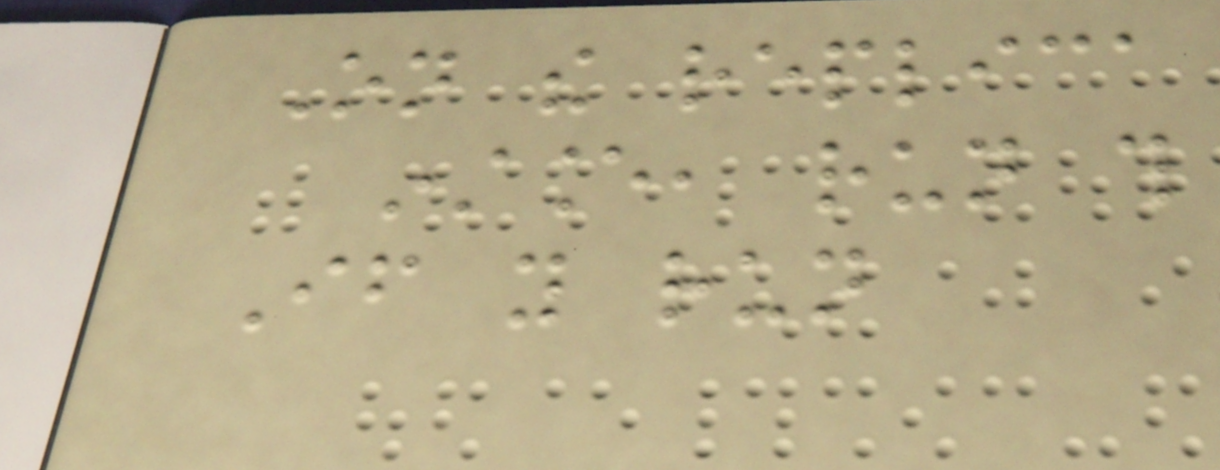On the replica
instance, run this
If you run
